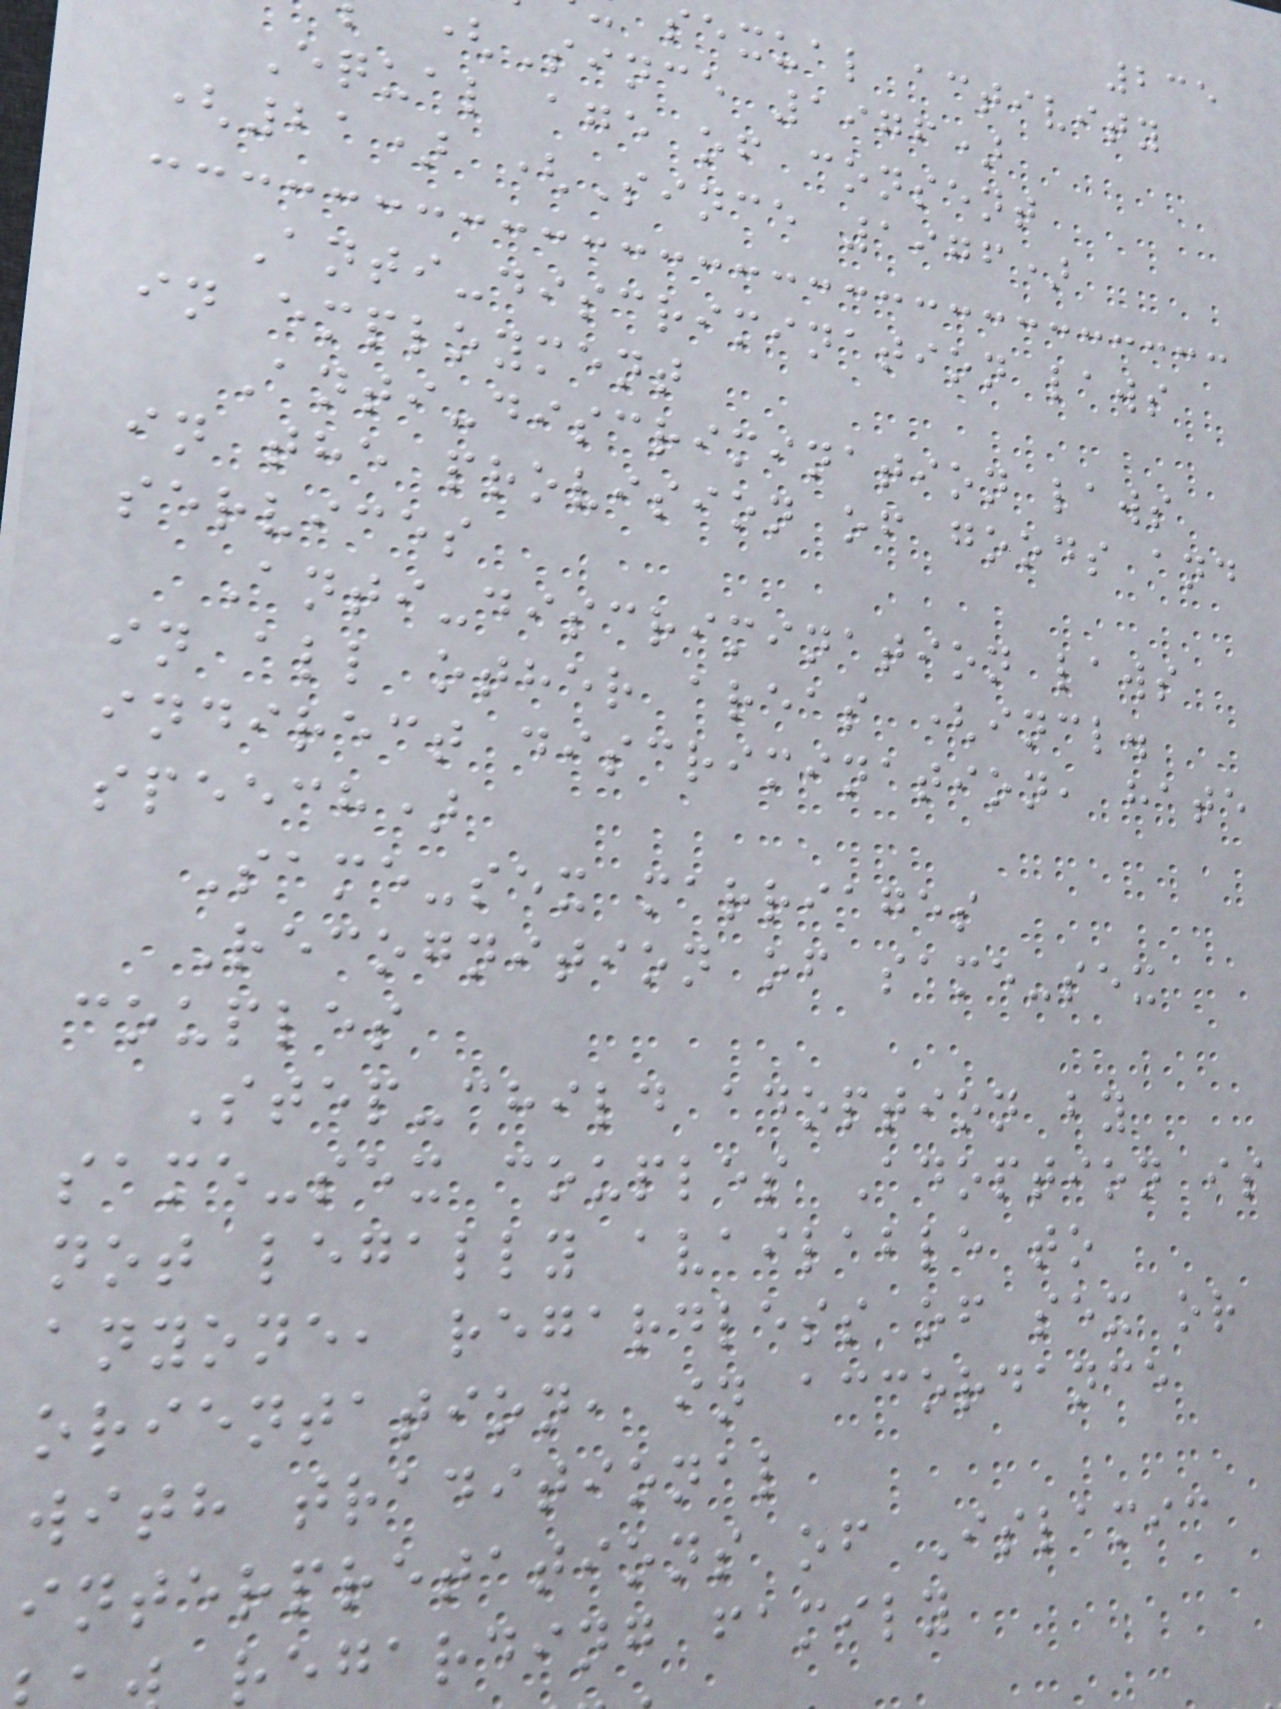235
sexual activity
(Since 1976)
Equal age of consent
(21) (Since 1976)
Anti-discrimination laws
in employment
Anti-discrimination laws
in the provision of goods and
services
Anti-discrimination laws
in all other areas (incl.
indirect discrimination, hate
speech)
Same-sex marriages
Recognition of same-sex
couples
Step-child adoption by
same-sex couples Adoption is
not legally available to
anyone, regardless of sex or
orientation, in accordance
with traditional
interpretations of Islamic
regarding family
